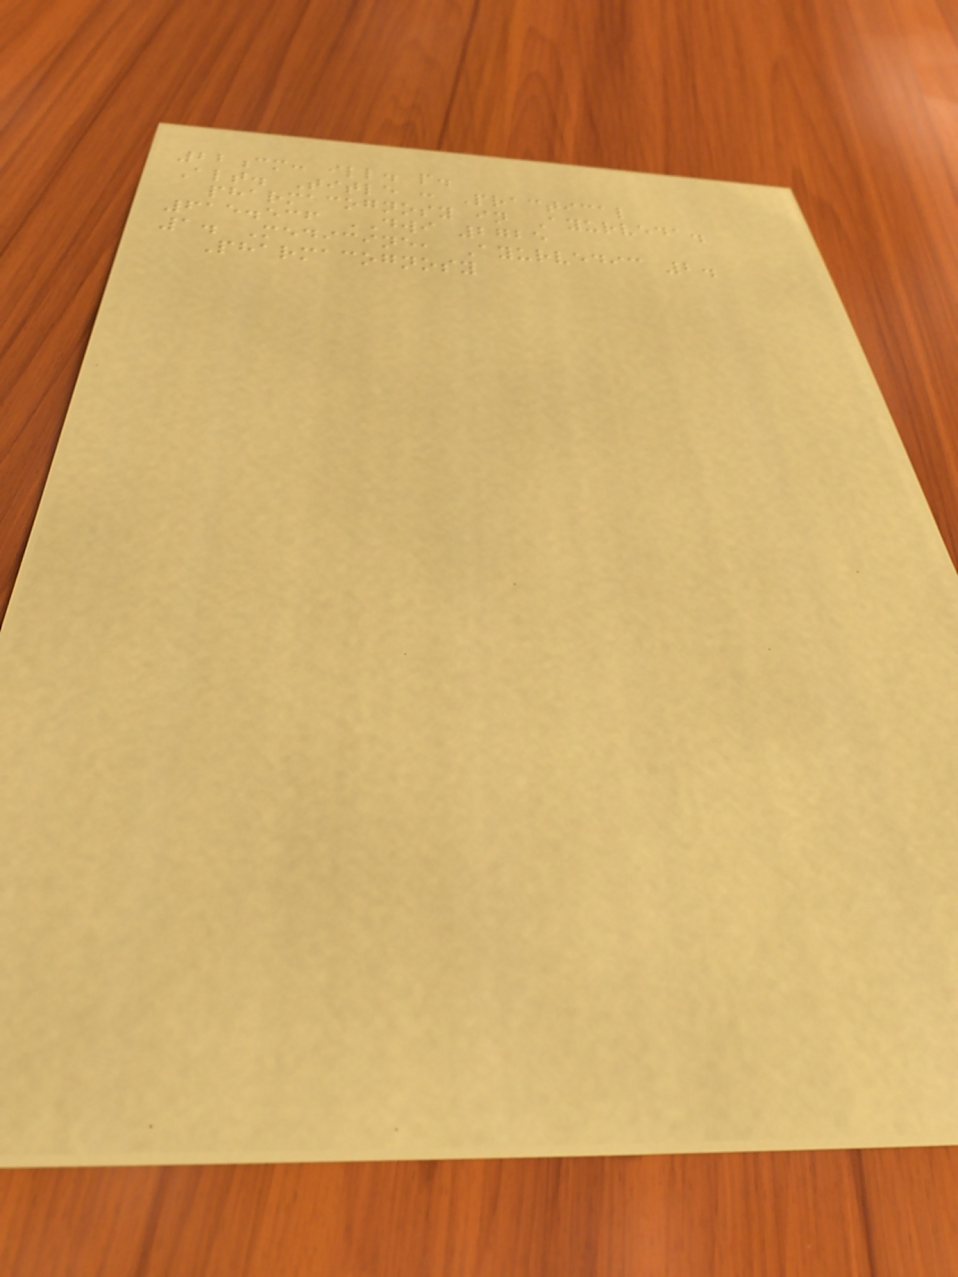22cm: ill. p.
Alt. Title : Practical
pharmacognosy in Ayurveda.
615.536 DWI 2725
1. Medicine, Ayurvedic 2.
Pharmacognosy
